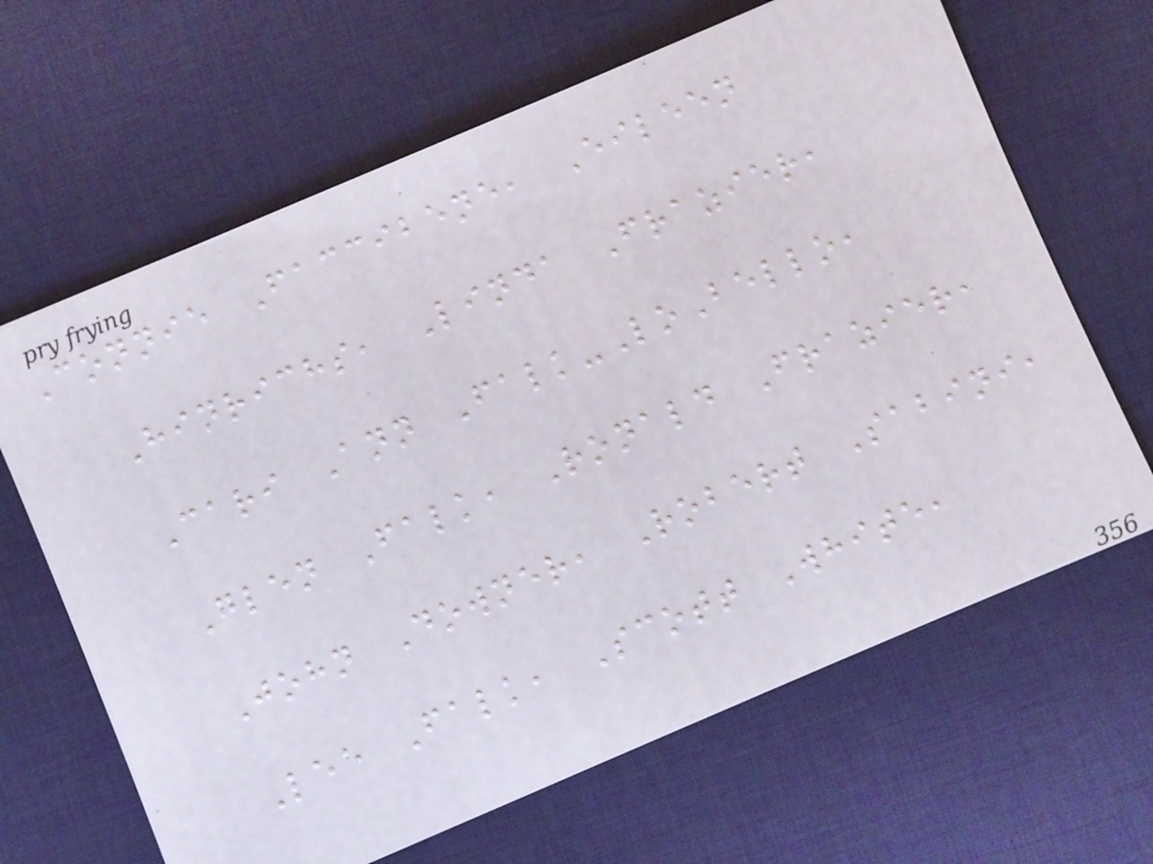Connie Faccibene, Eileen
Hinrichs, Linda Frazier,
Cari Ann Falk-LoBello,
Glen Falk, Ronald Frazier,
John Downer, Robert Sabini,
Lee Falk, Scott White,
